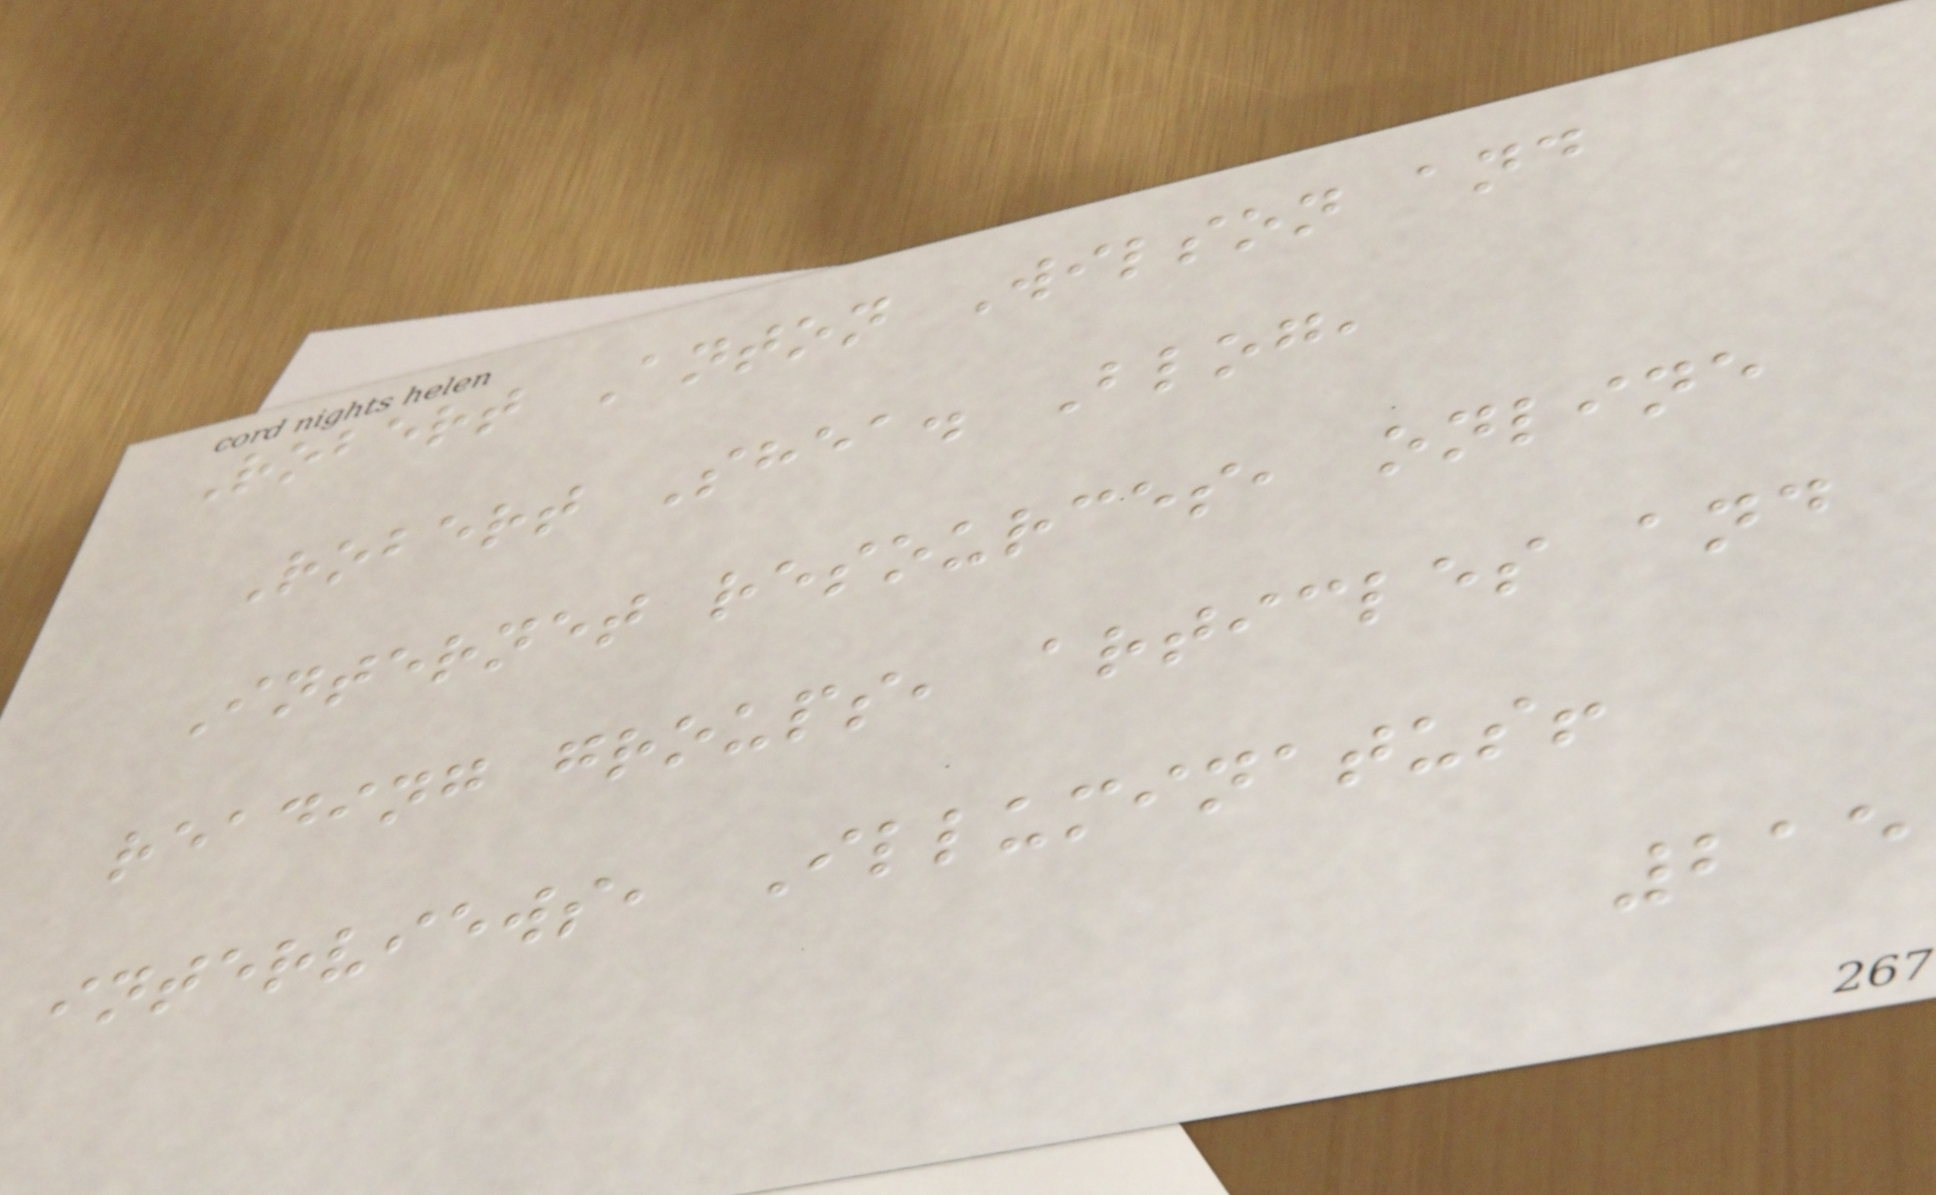Robert Anton Wilson and
Robert Shea. Blog,
Internet resources, online
reading groups, articles and
interviews, Illuminatus!
215
